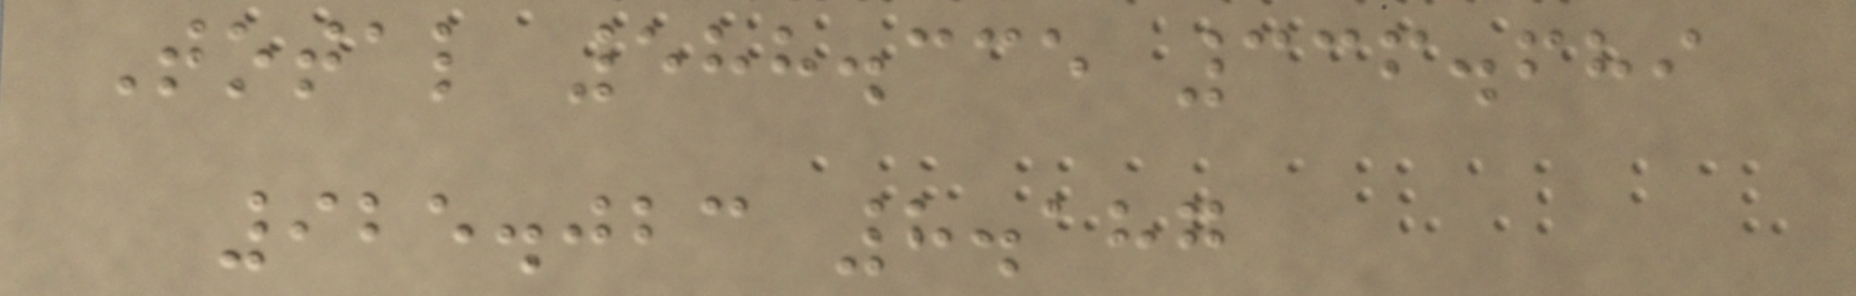Total 588.335 336.689
925.023 8.187
